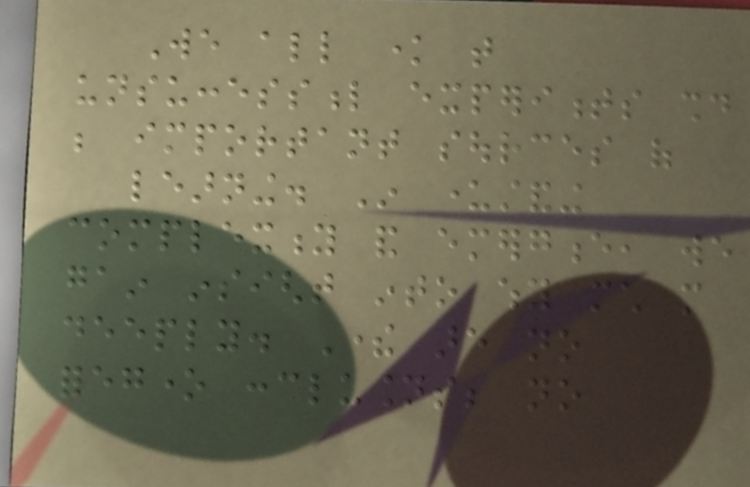We all know that
unsuccessful experiments should
be important sources of
learning. In understanding
complexity and emergence, we
gain insight into why much more
deeply. There are no
foregone conclusions; no
